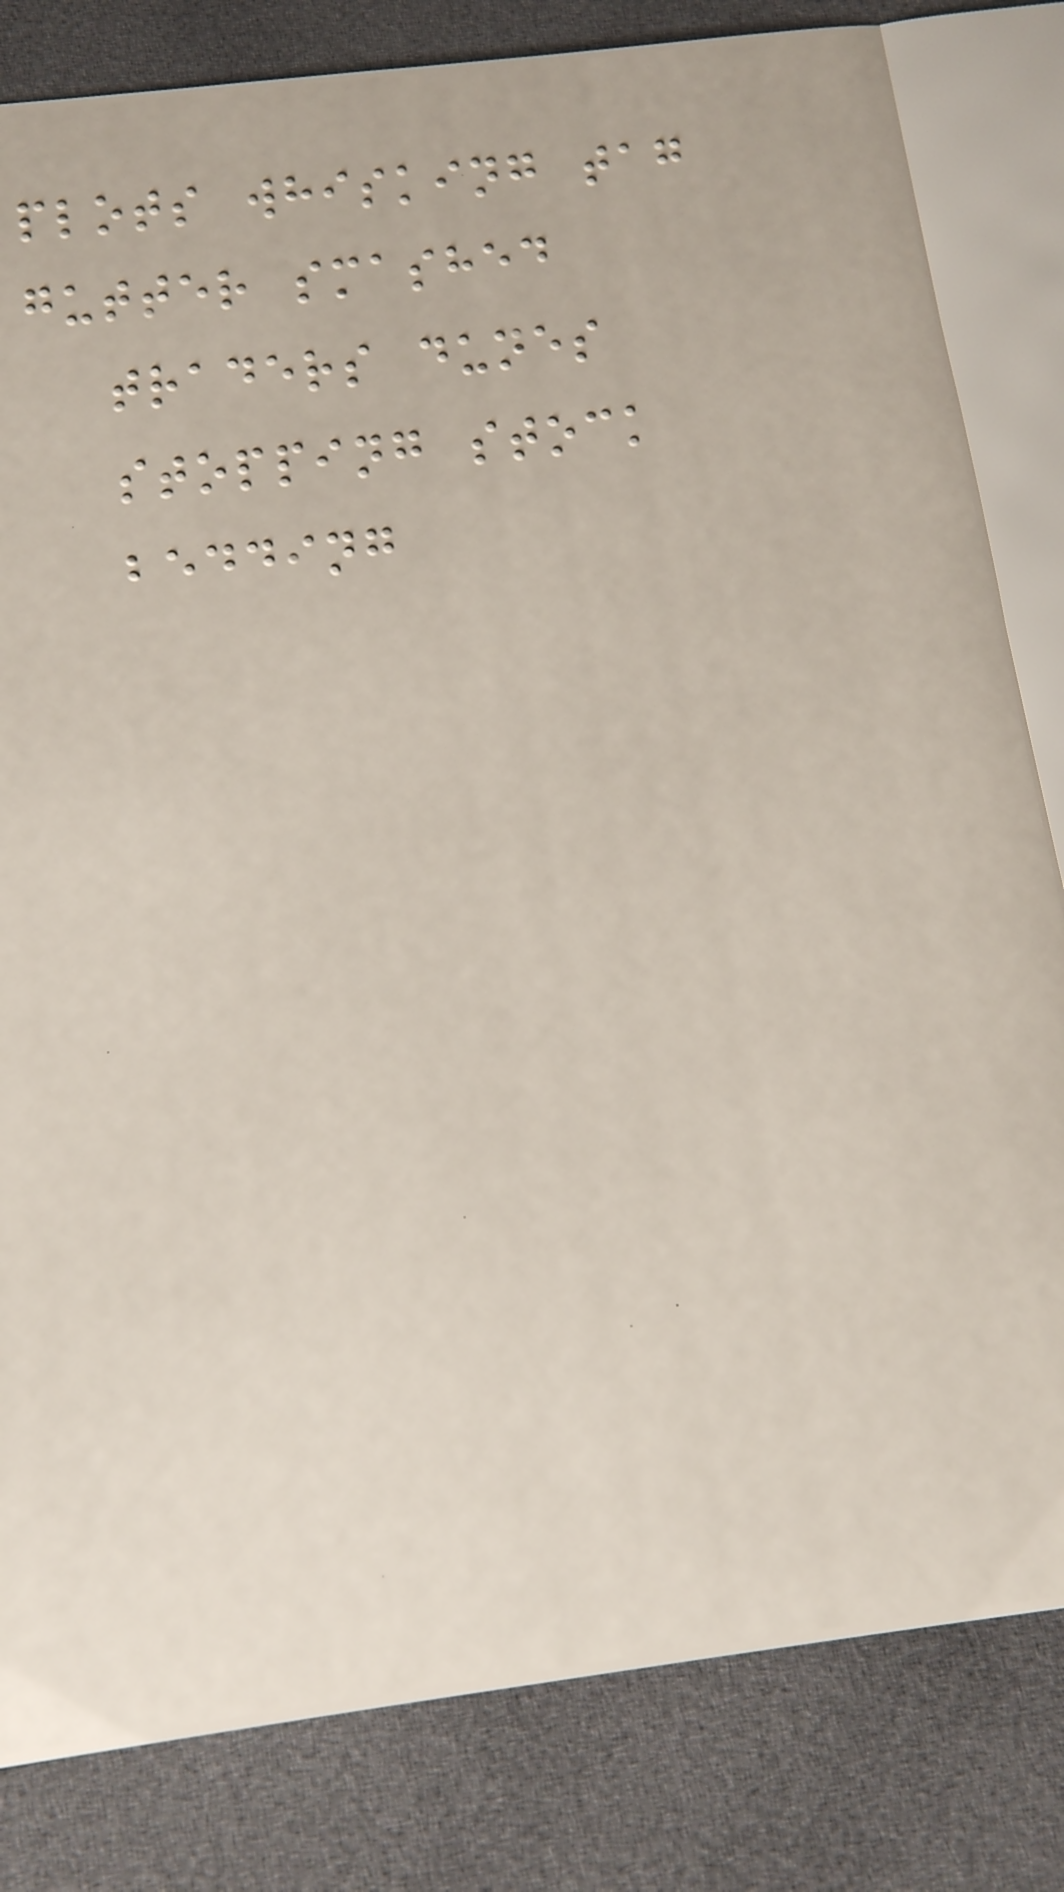plots whisking tag
gutter smashed
traders dunes
stopping stock
bedding
